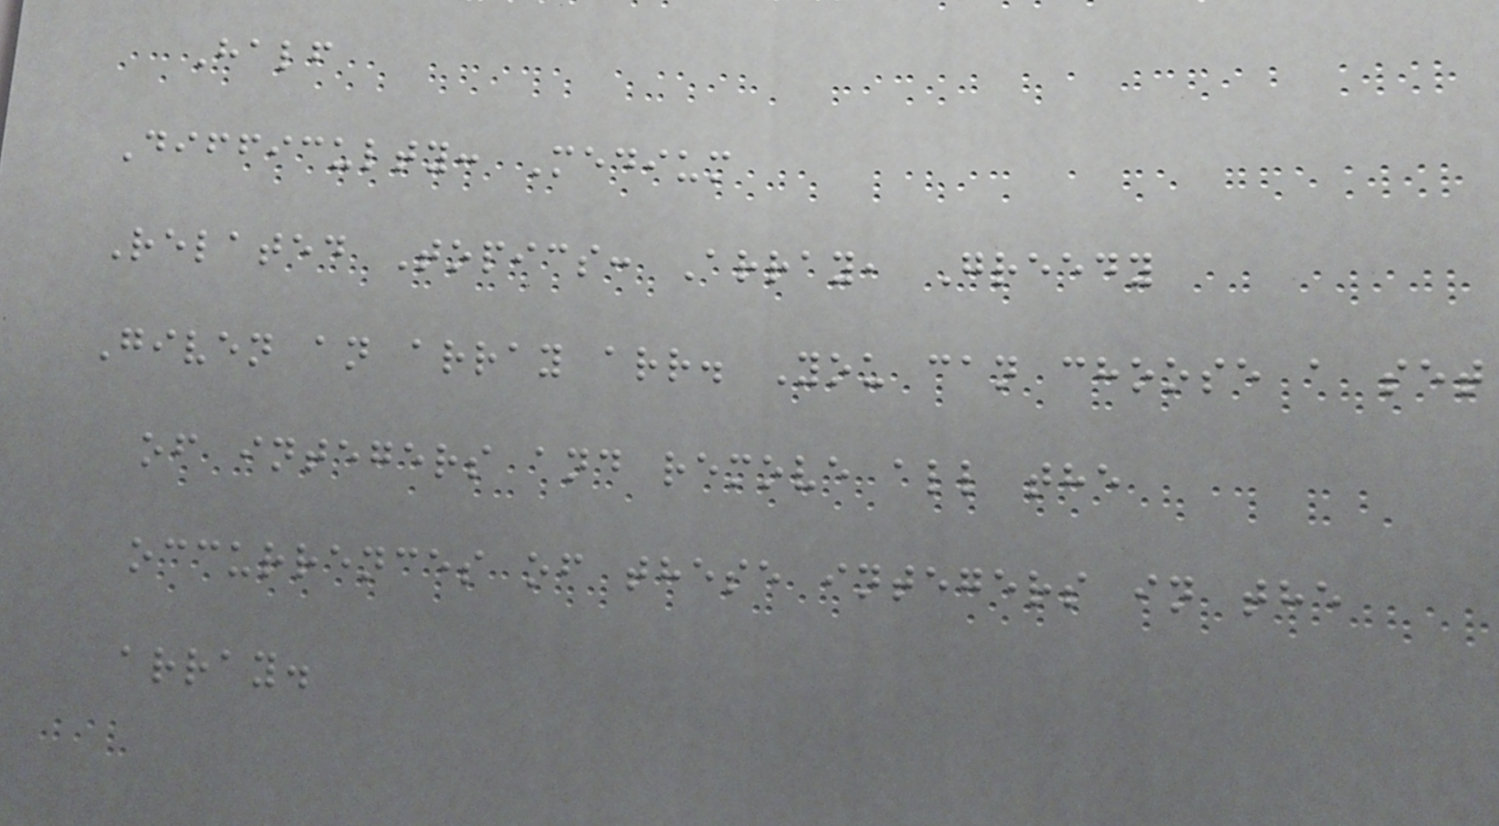Half
Difficulty: Medium
Related Topics: Array, Greedy
Given an array arr. You can choose a set
of integers and remove all the
occurrences of these integers in the
array.
